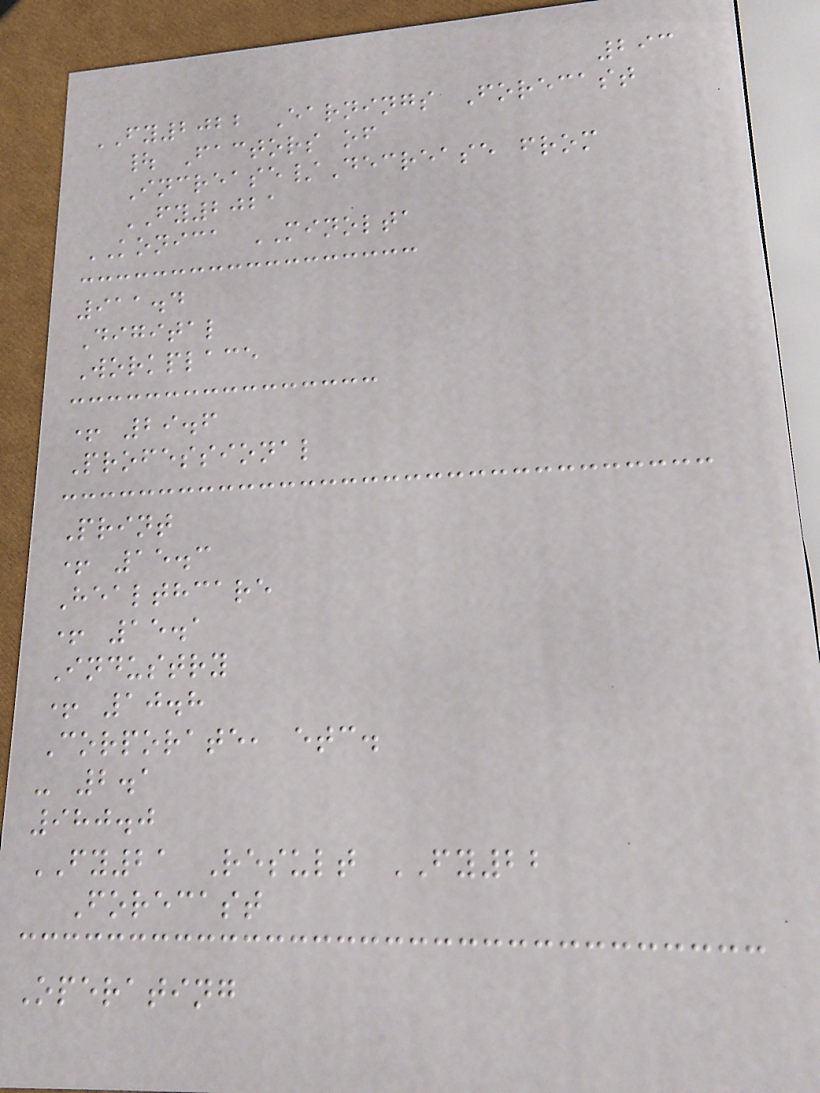293
FY2022 Earnings Forecast
| Factors of
Increase/Decrease from
FY2021
KONICA MINOLTA
911.4
Digital
Workplace
+ 29.6
Professional
Print
+ 15.3
Healthcare
+ 15.1
Industry
+ 10.8
Corporate, etc.
- 2.1
980.0
FY21 Result FY22
Forecast
Operating
